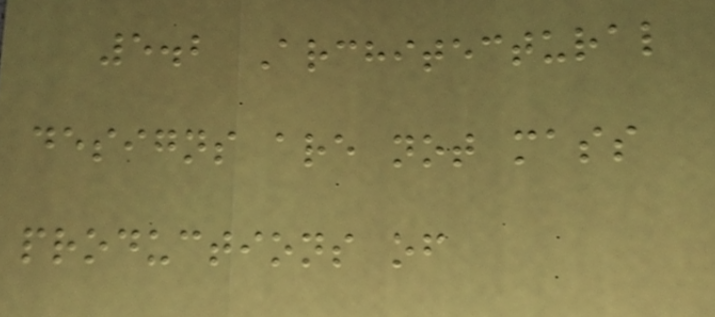5.2 Architectural
designs are not mass
productions of
